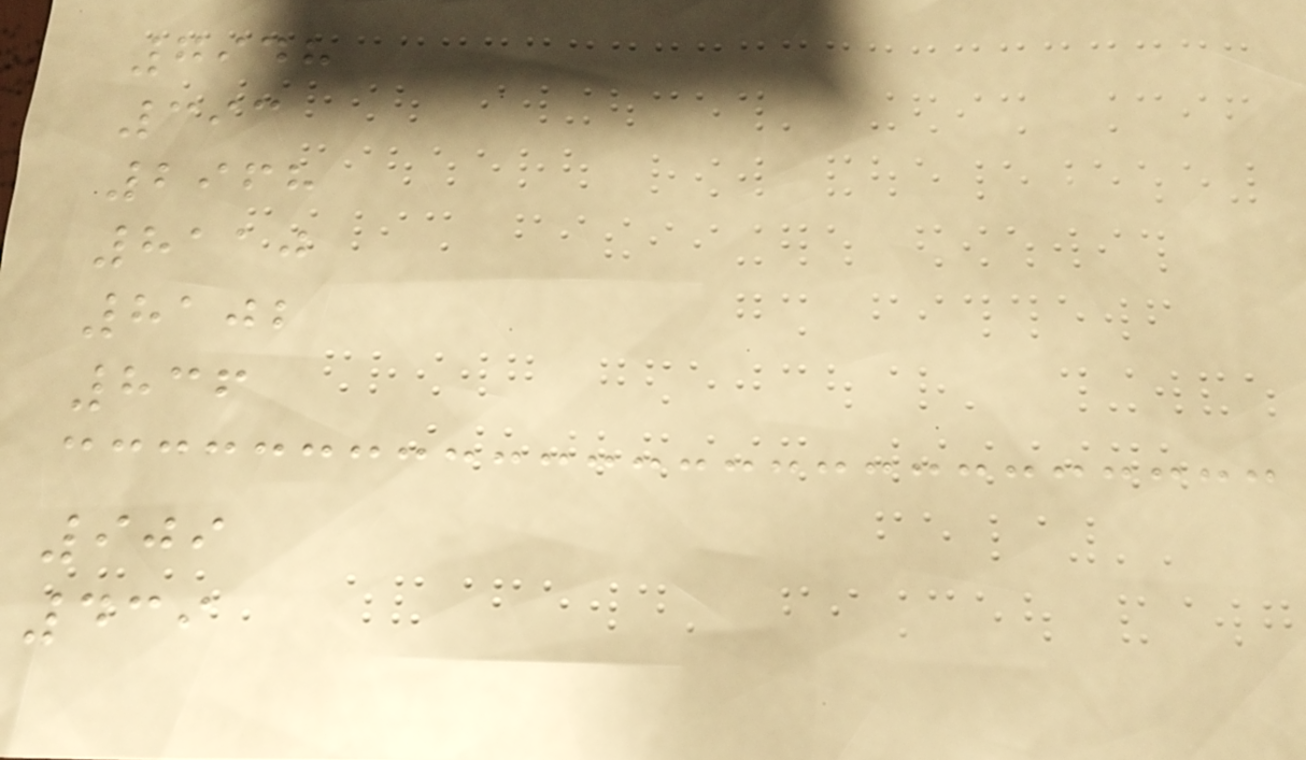7948
393
2968
8110
8102
836
909
439
